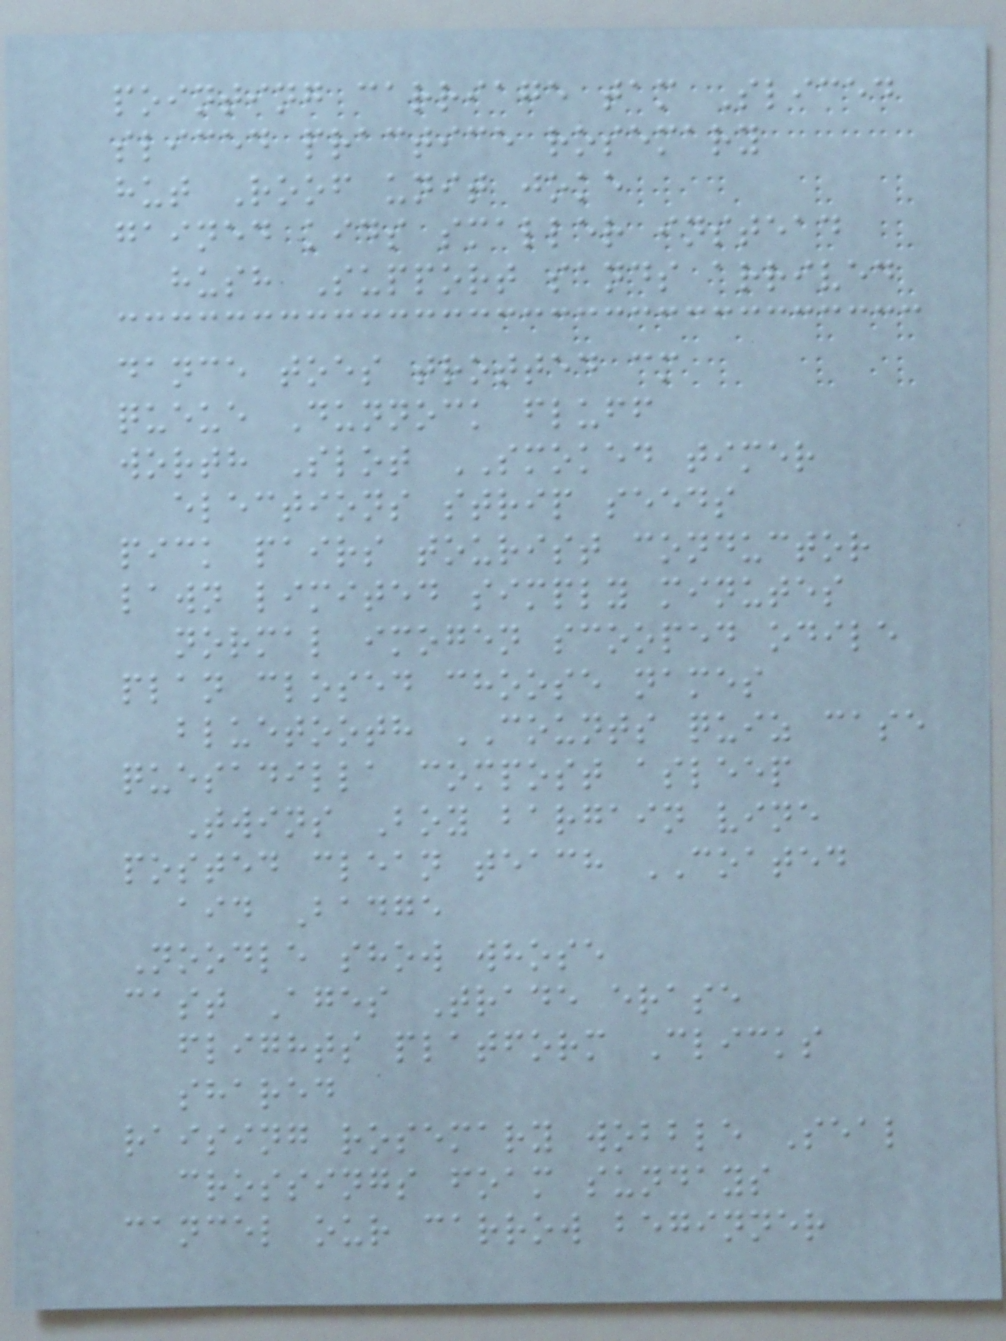pointing carriage tam Sliced
sliced practice rosemary
hut Roof unit joke
gained kids smaller instead
hush Support sands arrived
dance toes trotted cm
queue Dunnock fluff
worth Slot SMOKED timer
elections strip seeds
pick pairs tourist conductor
lawn limited simply minutes
normal imogen scooped odile
plan closed choose names
bluetooth COUNTS quiz case
quesadilla compost asleep
Twins Boy bargain vine
posted clean teach COATED
aid Badge
Noodle show whose
cast Ages Trade erase
flights platform Clicks
shared
raising rosemary wobble Seal
crossings foam sundays
cancel our carrow beginner
